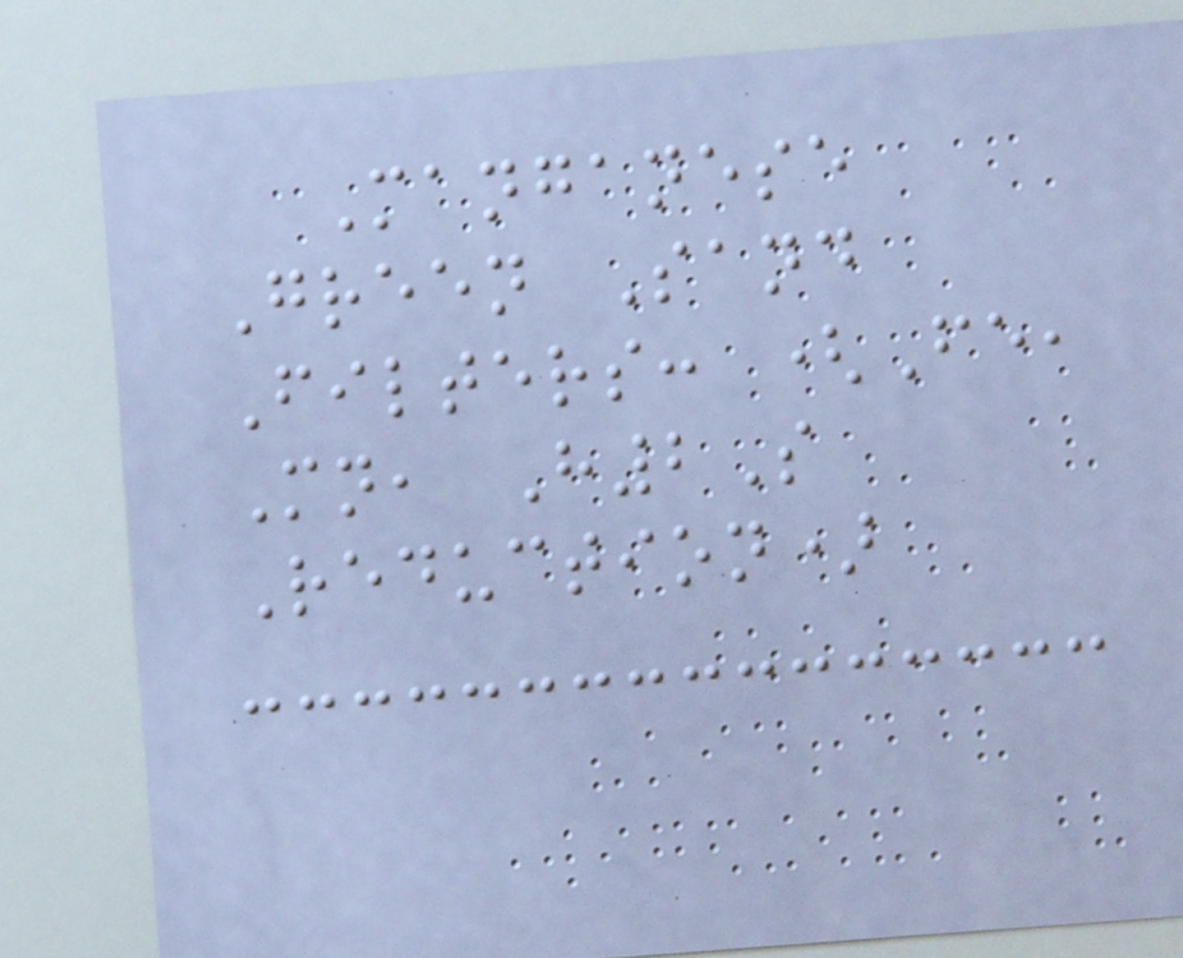Manganese
Green Sand
Filters: (Fe,
Mn, H2S
Reduction)
